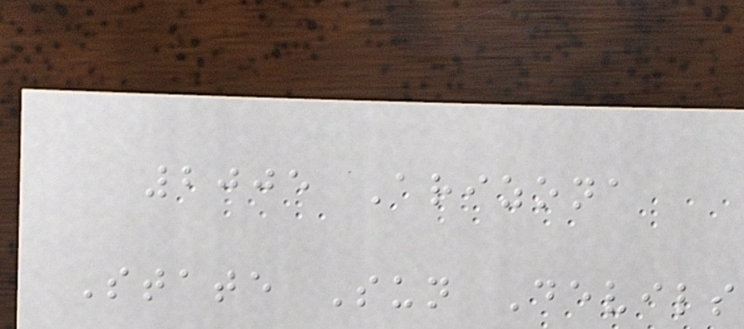2005 Arizona
State Sun Devils
